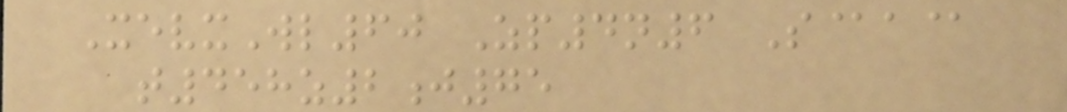XevxWl60 Zp4n6 S@a@
t458z2j75
